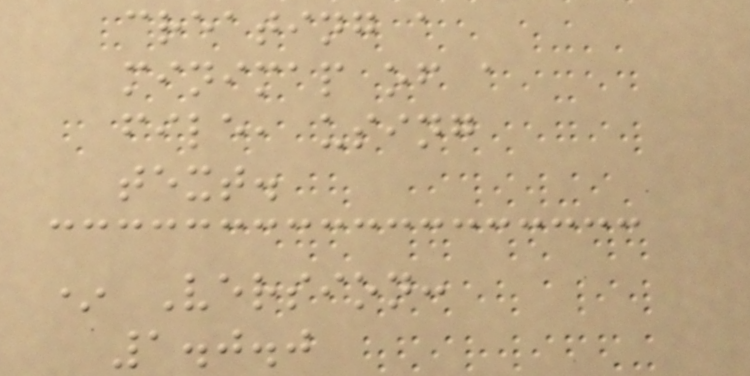creating a
minimap of a
file, using
text.
* Version:
1.0.0
